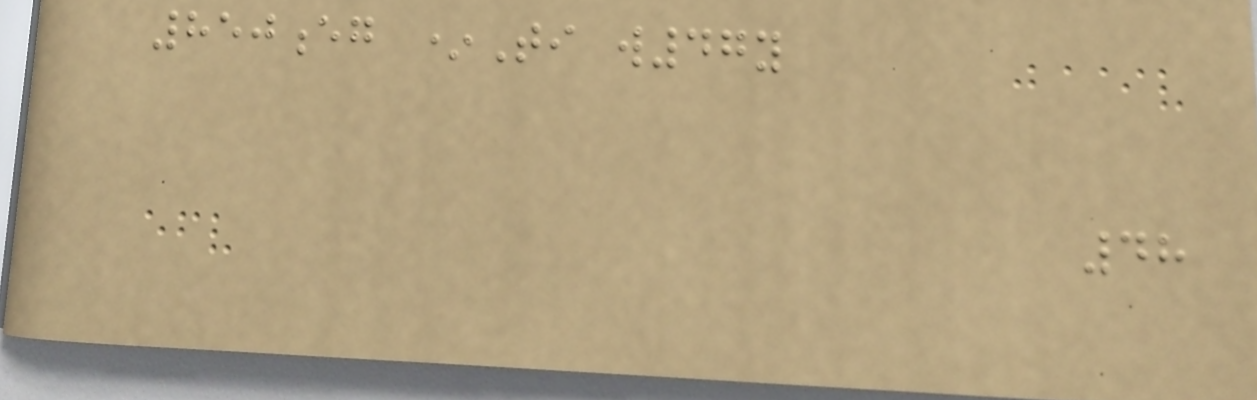850eg *Ti w47y
48
